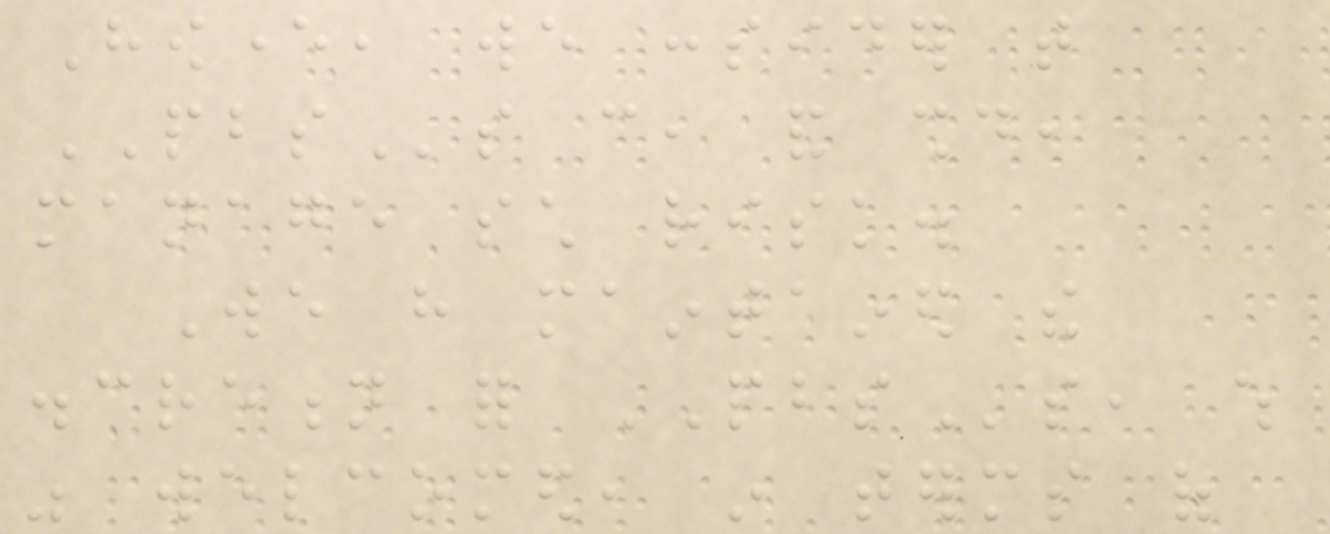However, we consider that
PBSs can, and should,
manage such risk.
We have maintained the
discretion for PBSs, which
was welcomed, in terms of
